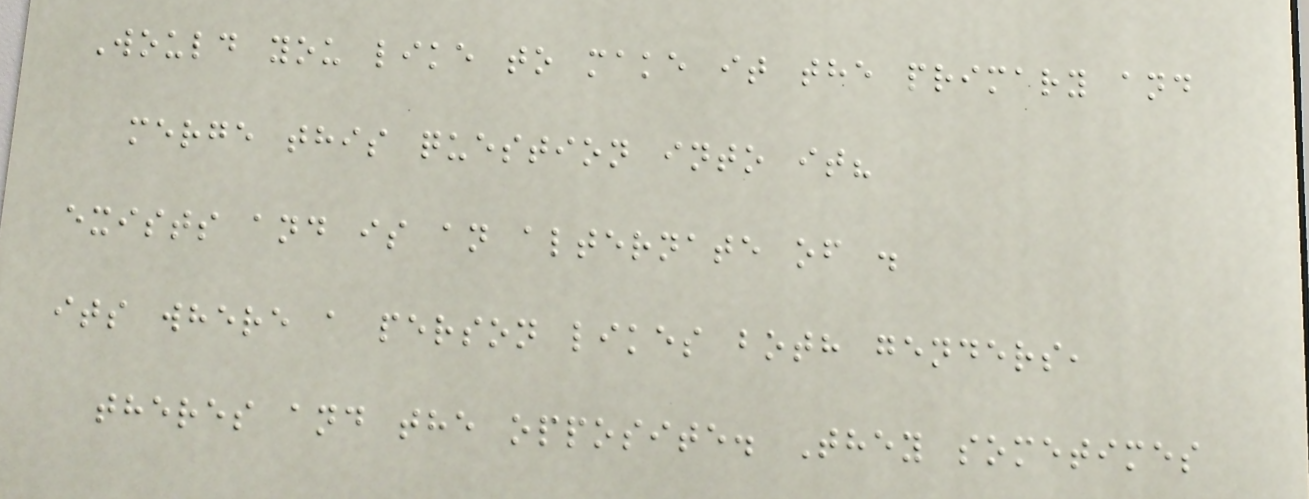Would you like to make it the primary and
merge this question into it?
exists and is an alternate of .
its where a person likes both genders,
theres and the opposite. They sometimes
